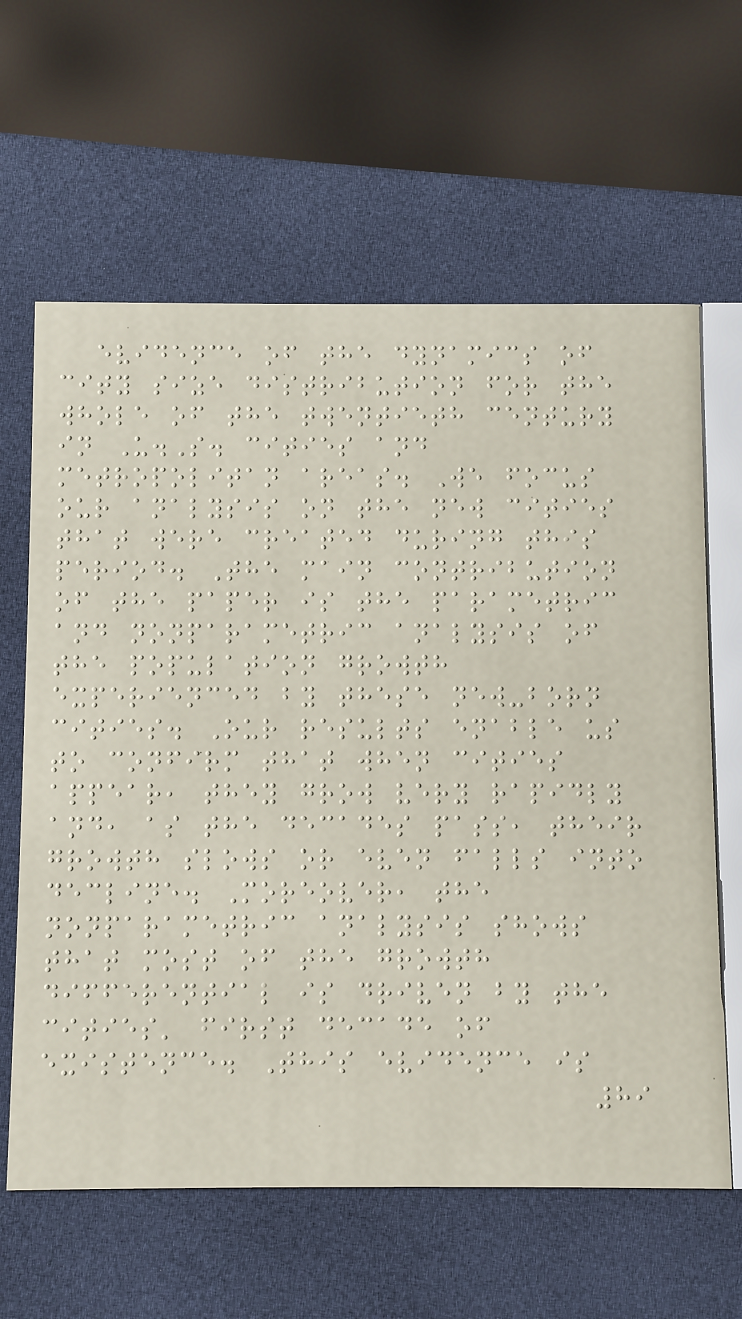evidence of the dynamics of
city size distribution for the
whole of the twentieth century
in U.S. cities and
metropolitan areas. We focus
our analysis on the new cities
that were created during this
period. The main contribution
of the paper is the parametric
and nonparametric analysis of
the population growth
experienced by these new-born
cities. Our results enable us
to confirm that when cities
appear, they grow very rapidly
and, as the decades pass, their
growth slows or even falls into
decline. Moreover, the
nonparametric analysis shows
that most of the growth
differential is driven by the
cities' first decade of
existence. This evidence is
89
